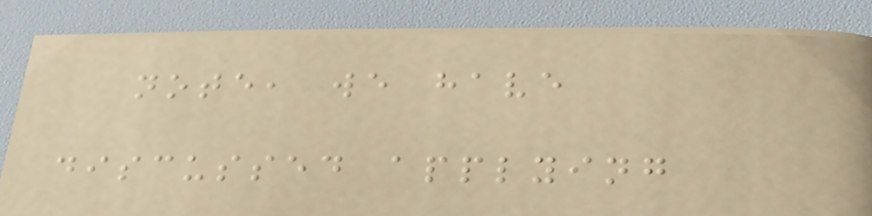note, we have
discussed applying
